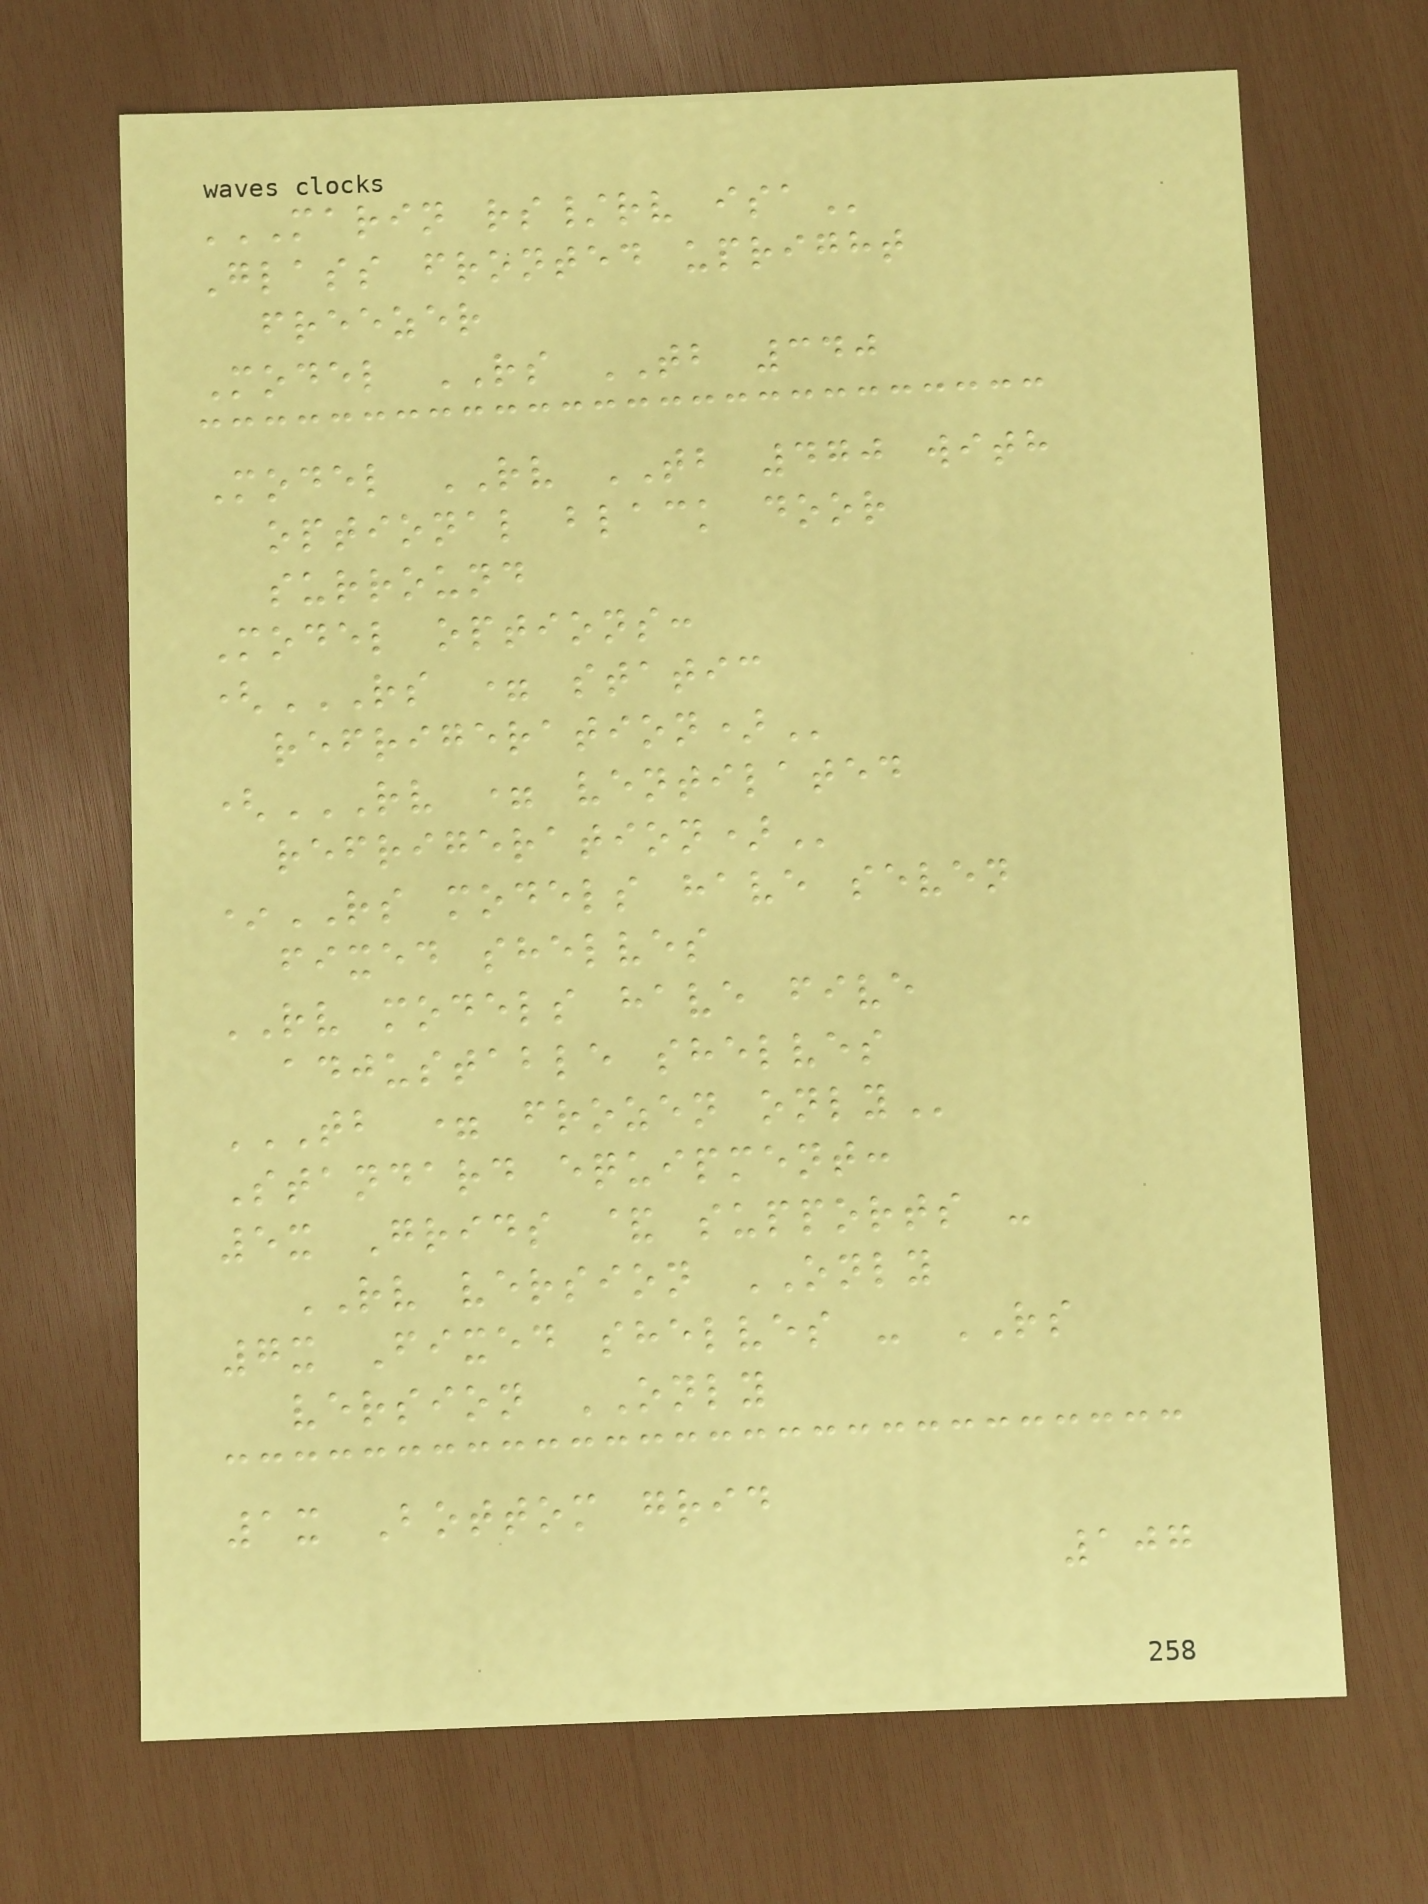MARIN RS/RV ISA
Glass fronted upright
freezer
Model RS TB 340
Model RV TB 470 with
optional black door
surround
Model options:
(RS = STATIC
REFRIGERATION)
(RV = VENTILATED
REFRIGERATION)
*RS models have seven
fixed shelves
RV models have five
adjustable shelves
TB = FROZEN ONLY
Standard equipment:
5x Grids & supports -
RV version ONLY
7x Fixed shelves - RS
version ONLY
1x Bottom grid
107
